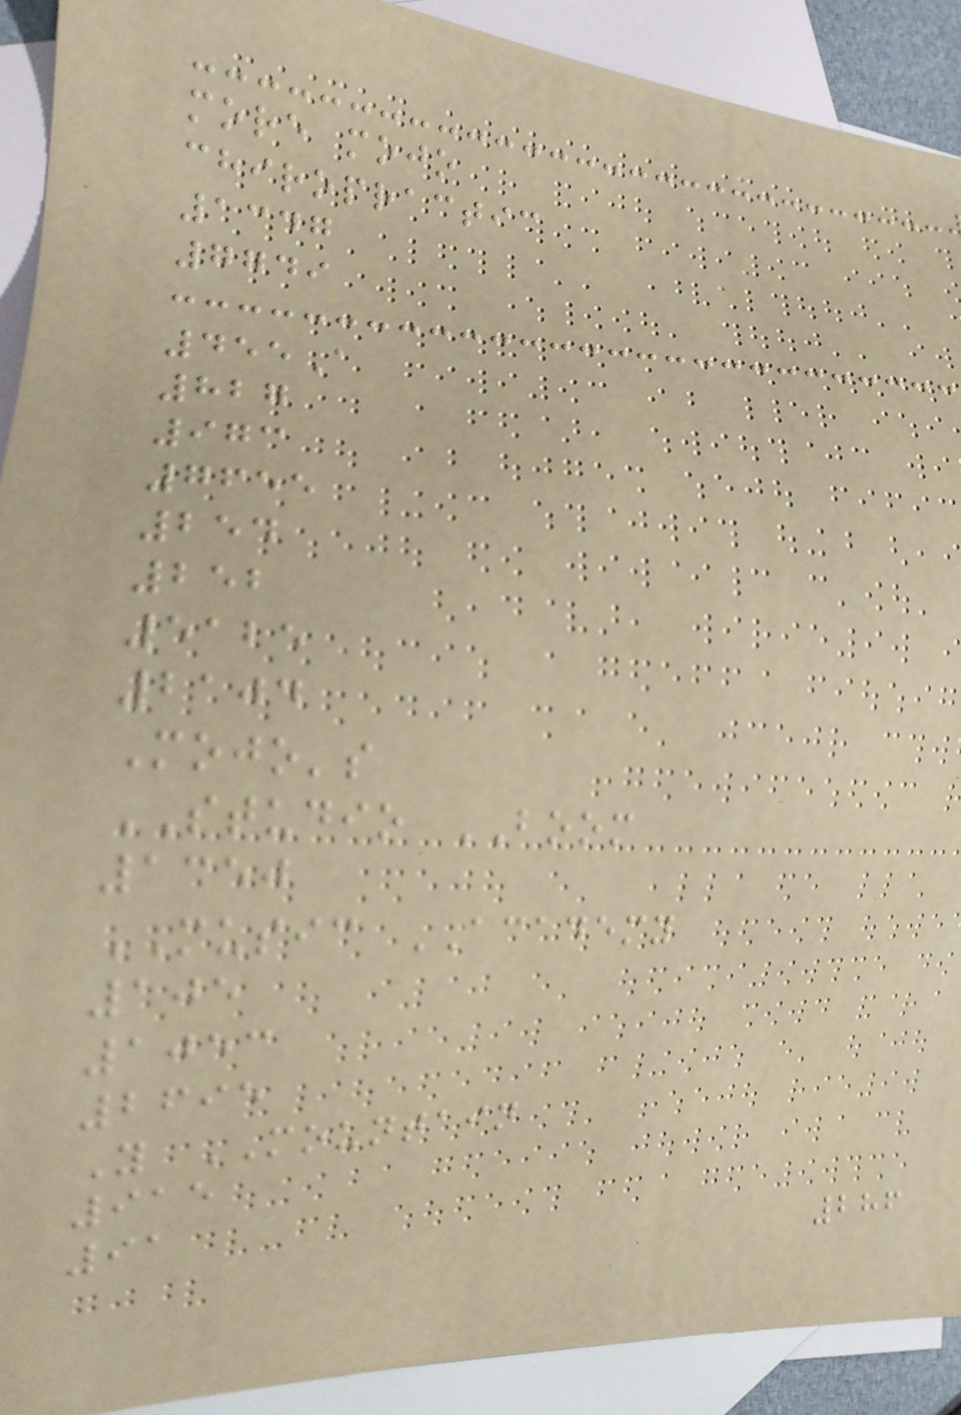more mojo
chiropractic
1347
7749
455A
827
973
7655
254
252
5125
2104
Mojo's
STUDIO BOOM
1350
MUSIC ACADEMY
105
1053
2695
Y MOUNTAIN
915
91
286
